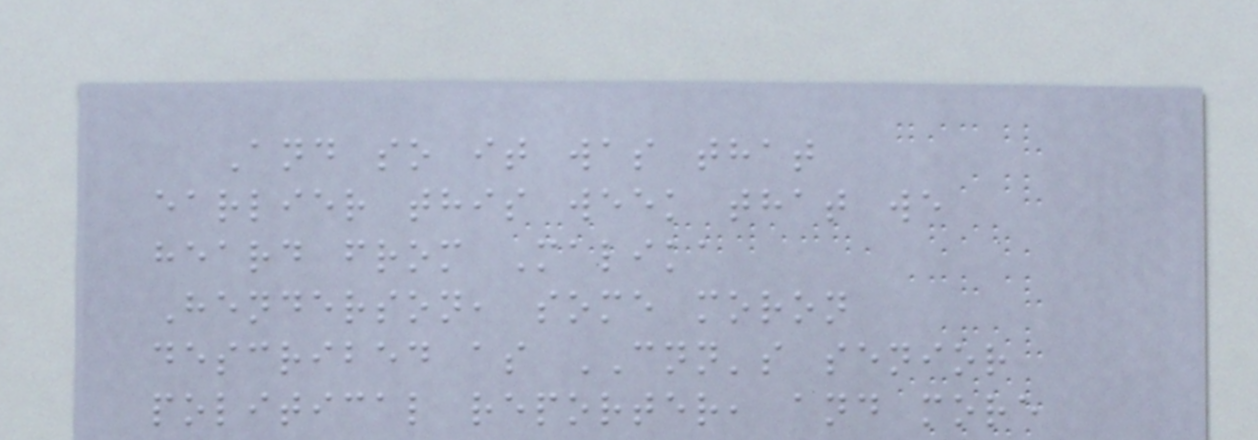And so it was that
earlier this week that we
heard from Malika
Henderson, some moron
described as CNN's senior
political reporter, and more
